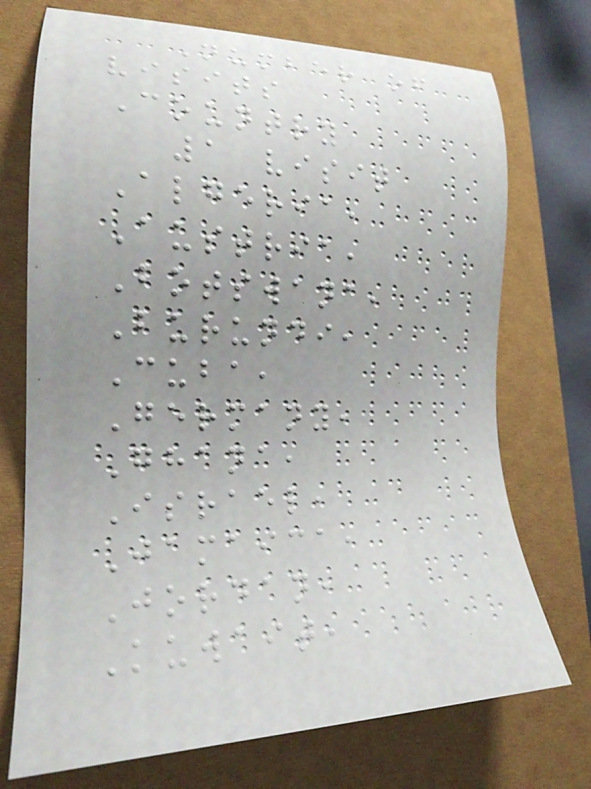Number of
visits
Country
1 visit
Algeria,
Austria,
Botswana,
Burundi,
Cuba,
Germany,
Ghana,
Israel,
Jamaica,
Jordan,
Kuwait,
